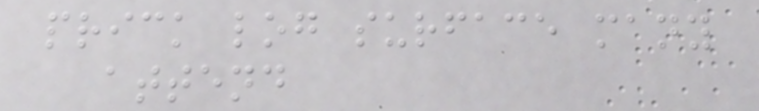prick log surface many
attend
